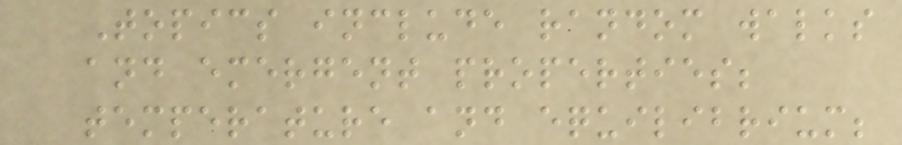Topics include random walks
and emergent properties;
temperature and equilibrium;
